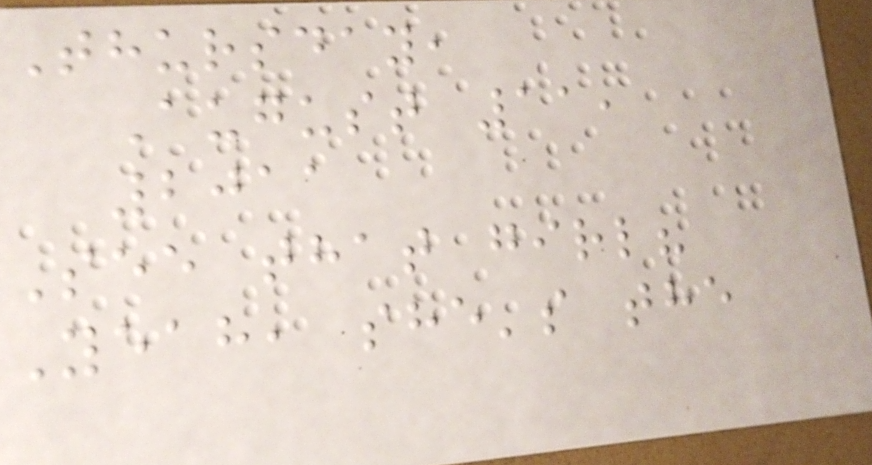Thursday,
August 11,
2011
See that girl?
Yeah, she's the
